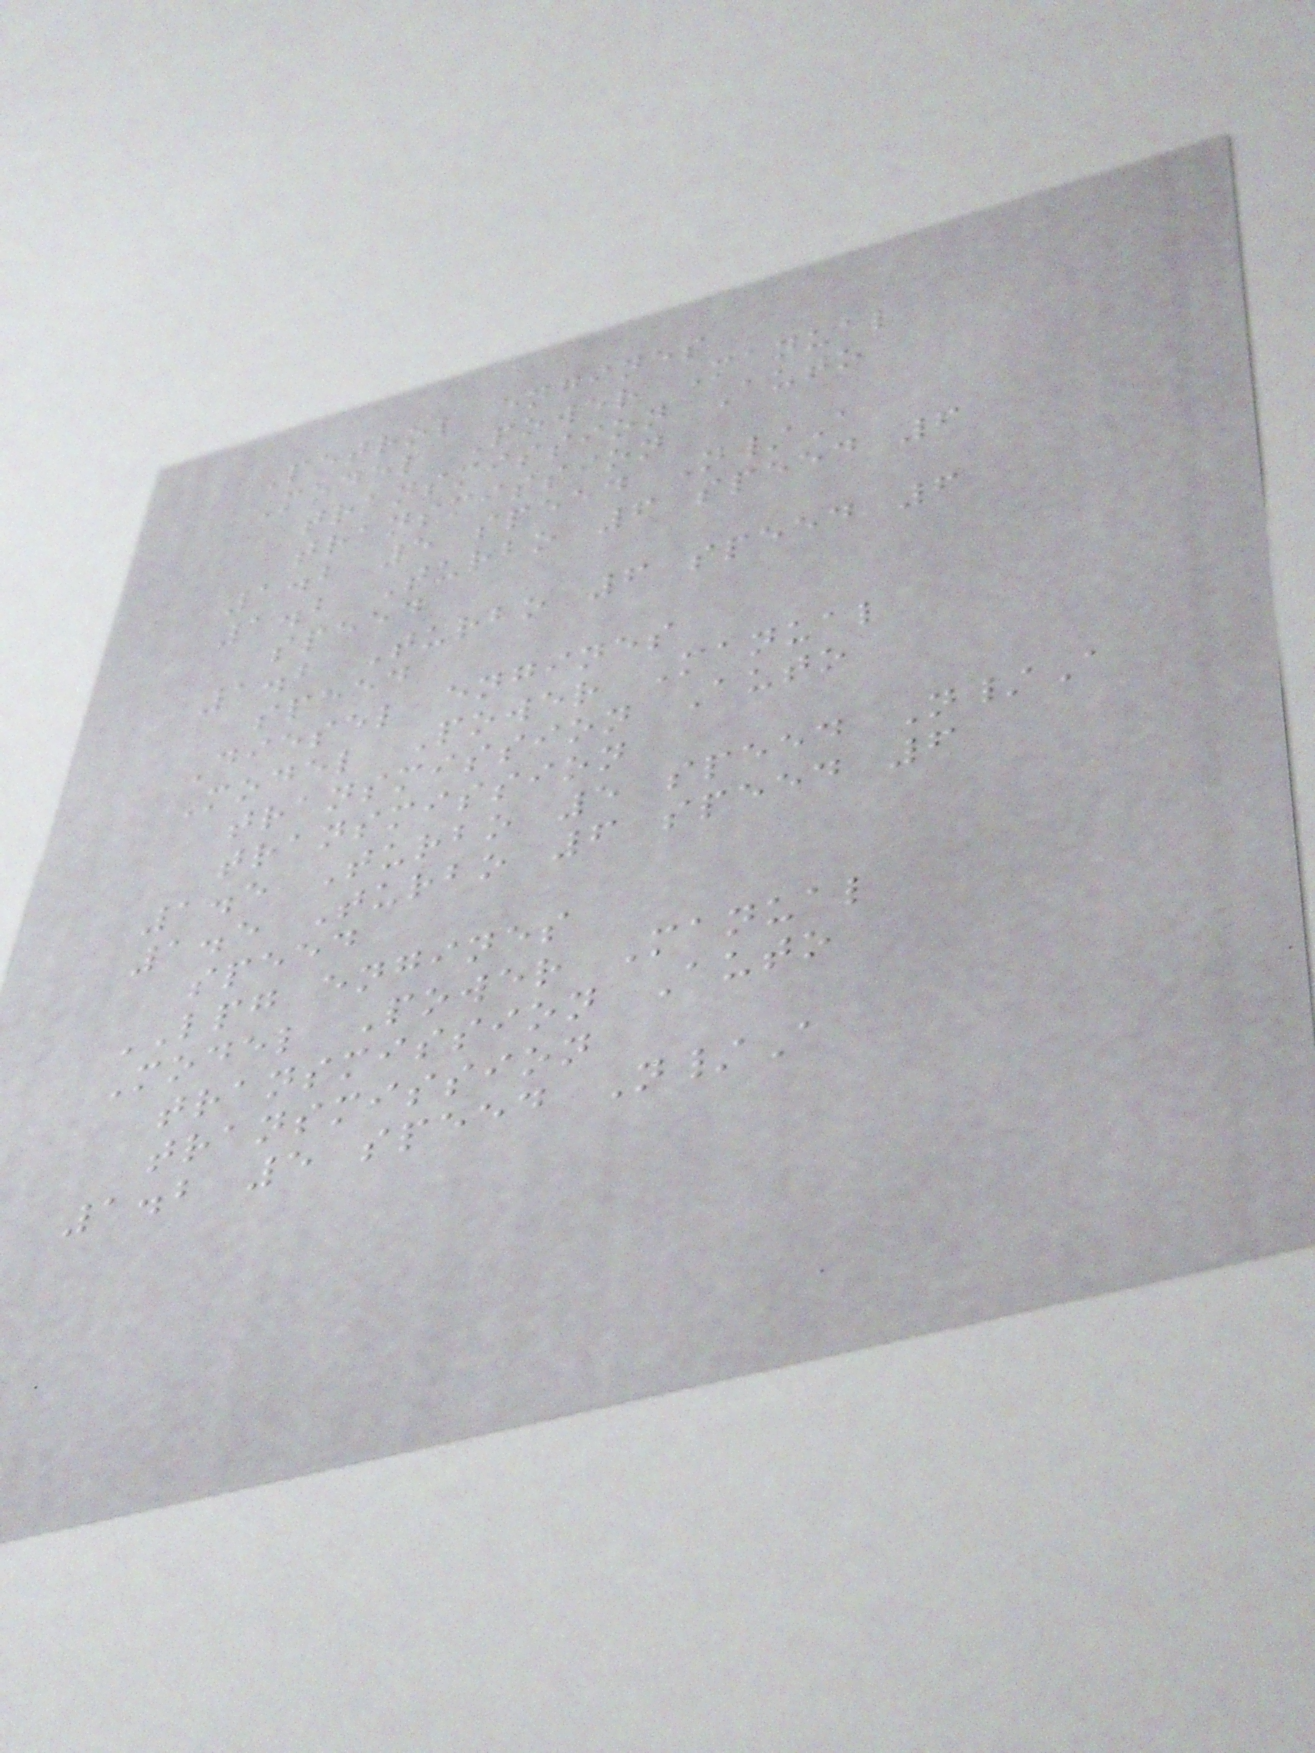Petrol engines
Model Power Manual
transmission Auto
transmission
1.2 5 speed N/A
1.2 Turbo 6 speed 6
speed
1.2 Turbo 6 speed 6
speed
Diesel engines
Model Power Manual
transmission Auto
transmission
1.5 Turbo 5 speed N/A
1.5 Turbo 6 speed 6
speed
LPG engines
Model Power Manual
transmission Auto
transmission
1.2 5 speed N/A
